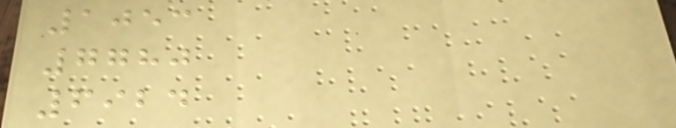1053
7780
6924
